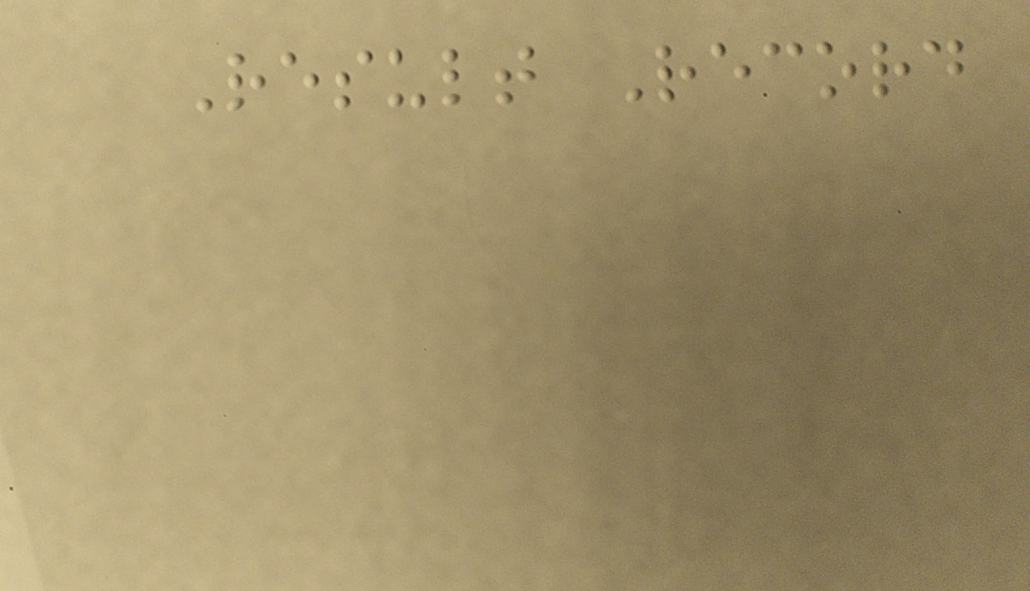Result Record
